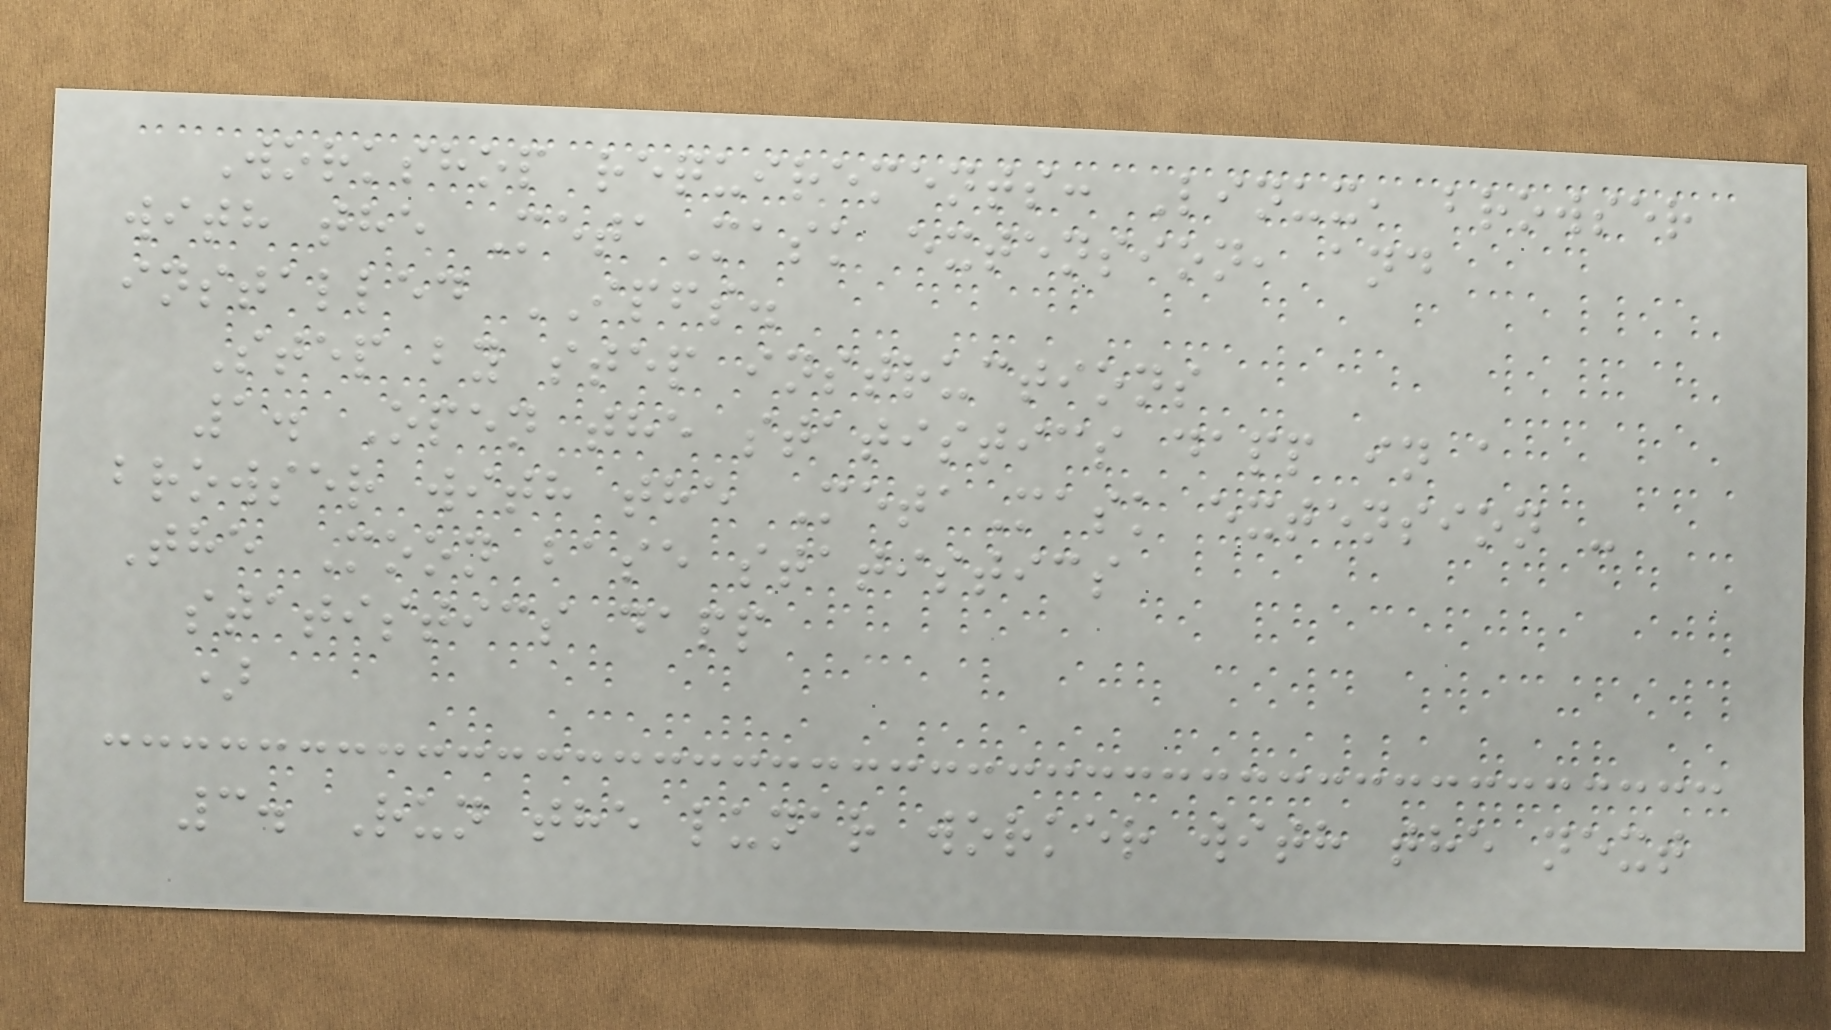Workshop requirements: Linux, browser
with the MetaMask extension, and
installed IPFS.
Step by step instructions
1. Open the statistics dapp in a
browser with the MetaMask extension -
The Moon base statistics
statistics dapp
)
3. Run the lunar worker with the next
